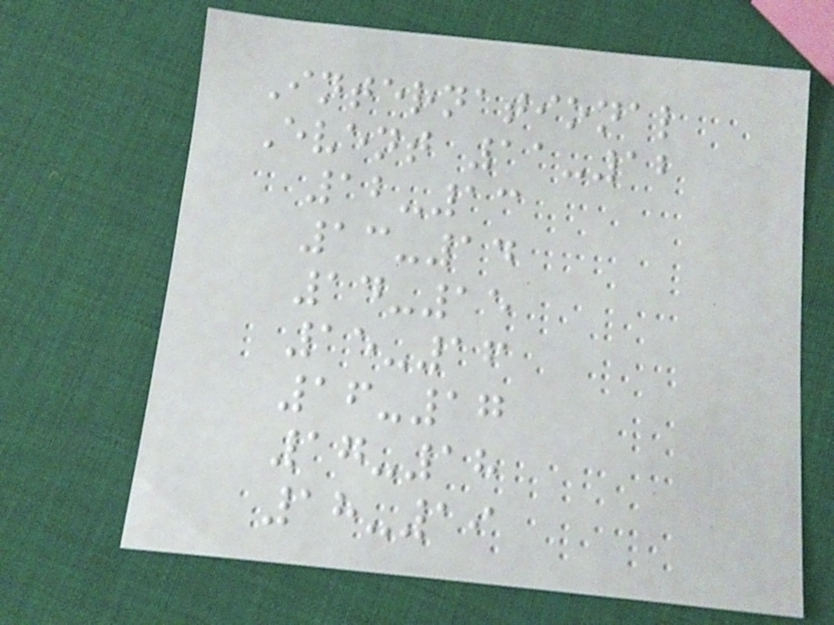International
Event 11-12
12-13
13-14
14-15
15-16
16-17
17-18
18-19
